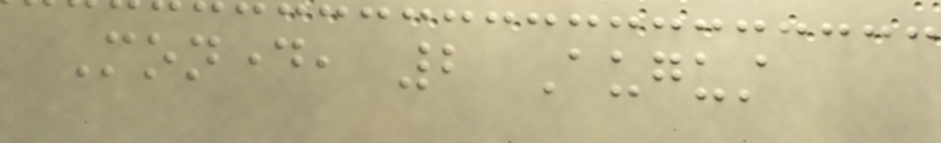Monday, 2 August
